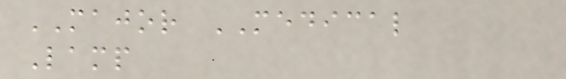MAJOR MEDICAL
Lamp
